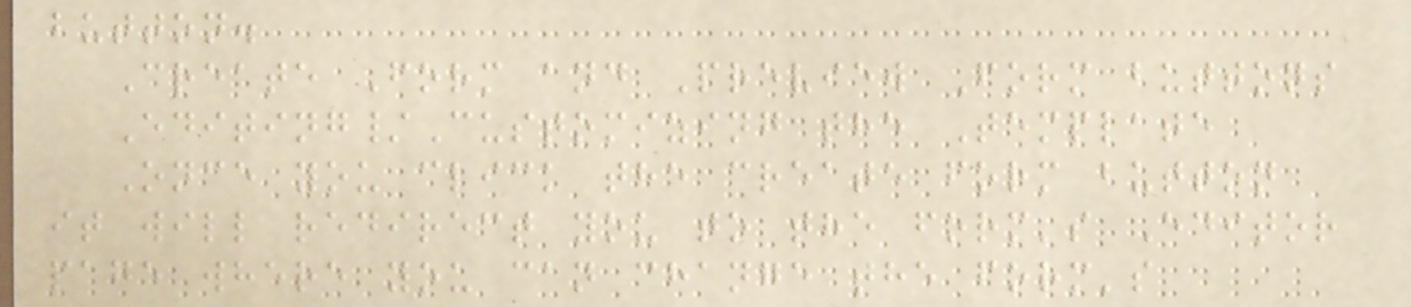button.
Create Form and Preview Form buttons
Editing/Customizing the Template
Once you click the create form button
it will redirect you to the form's Editor
page where you can change the form's
